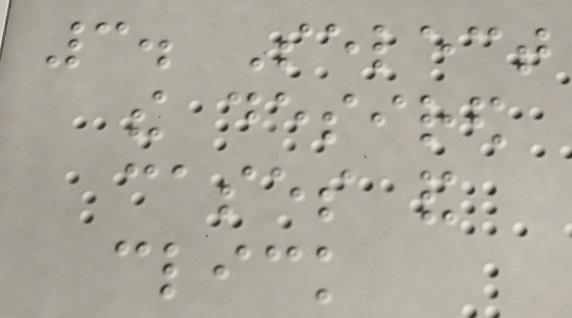3. Select
the desired
cases and
click
